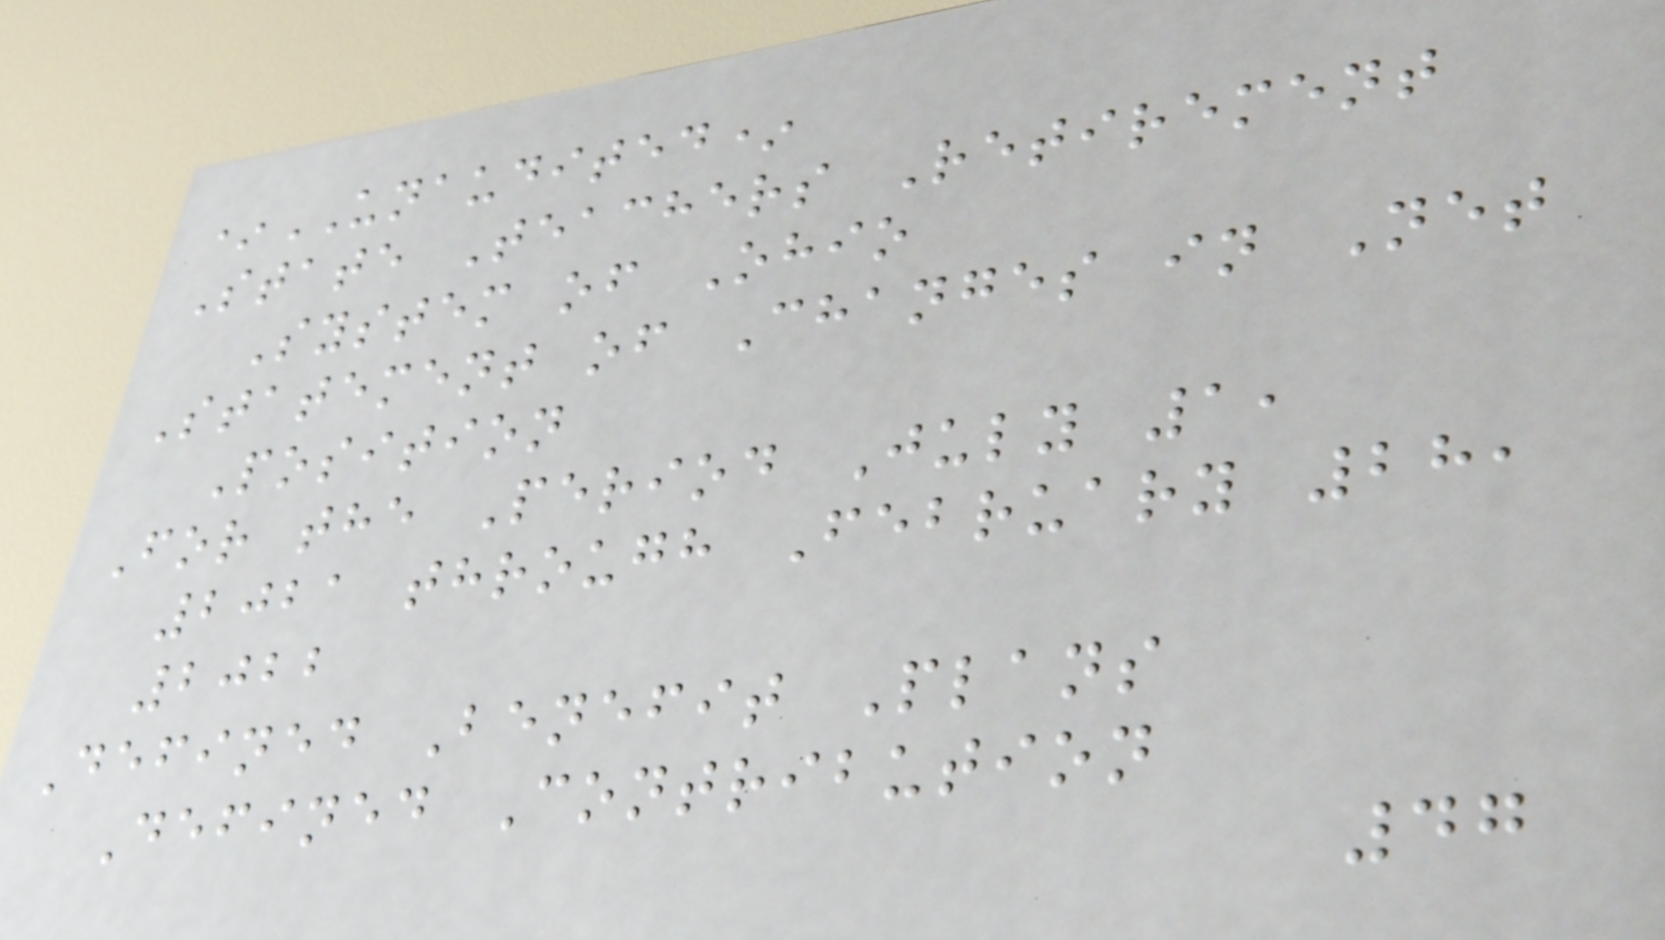*UNAUDITED*
State Teachers Retirement
System of Ohio
Statement of Changes in Net
Position
For the Period July 1,
2021 through February 28,
2022
Defined Benefit Plans
Defined Contribution
47
